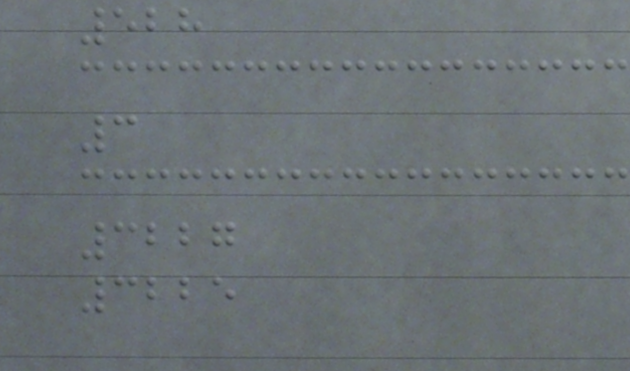528
3
3227
3225
